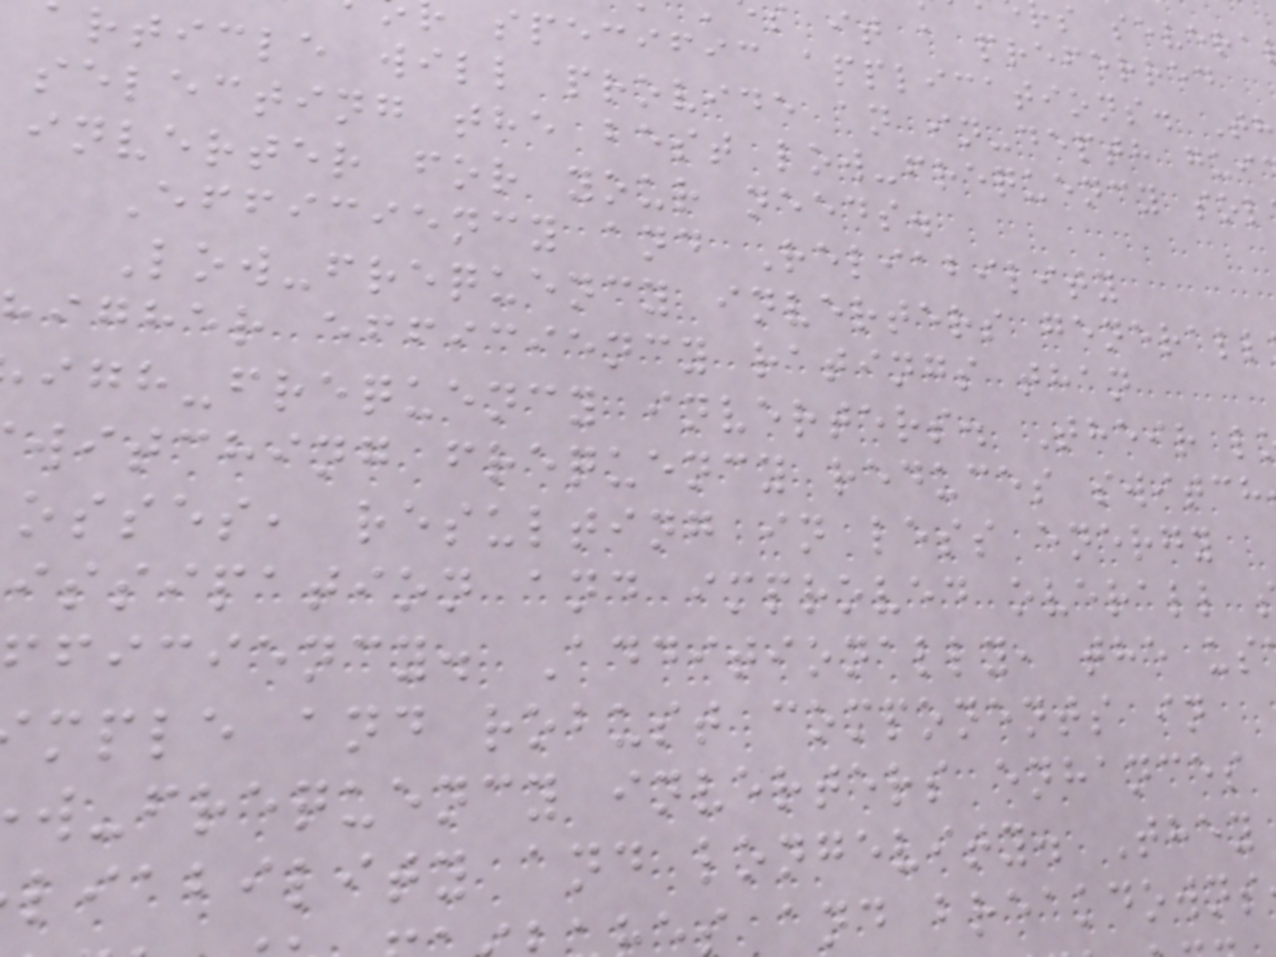it a preferred
specific applications. Th
rticle will provide an in-depth gui
selecting the best low-frequency sol
inverter for your needs.
Efficiency and Reliability
Low-frequency inverters generall
igher efficiency ratings than
igh-frequency inverters. Their l
witching frequency reduces switch
osses, resulting in less energy
issipation and improved overall
ficiency. Additionally, the us
mple and robust components in
w-frequency inverters enhances
liability and longevity. They
and breakdowns
